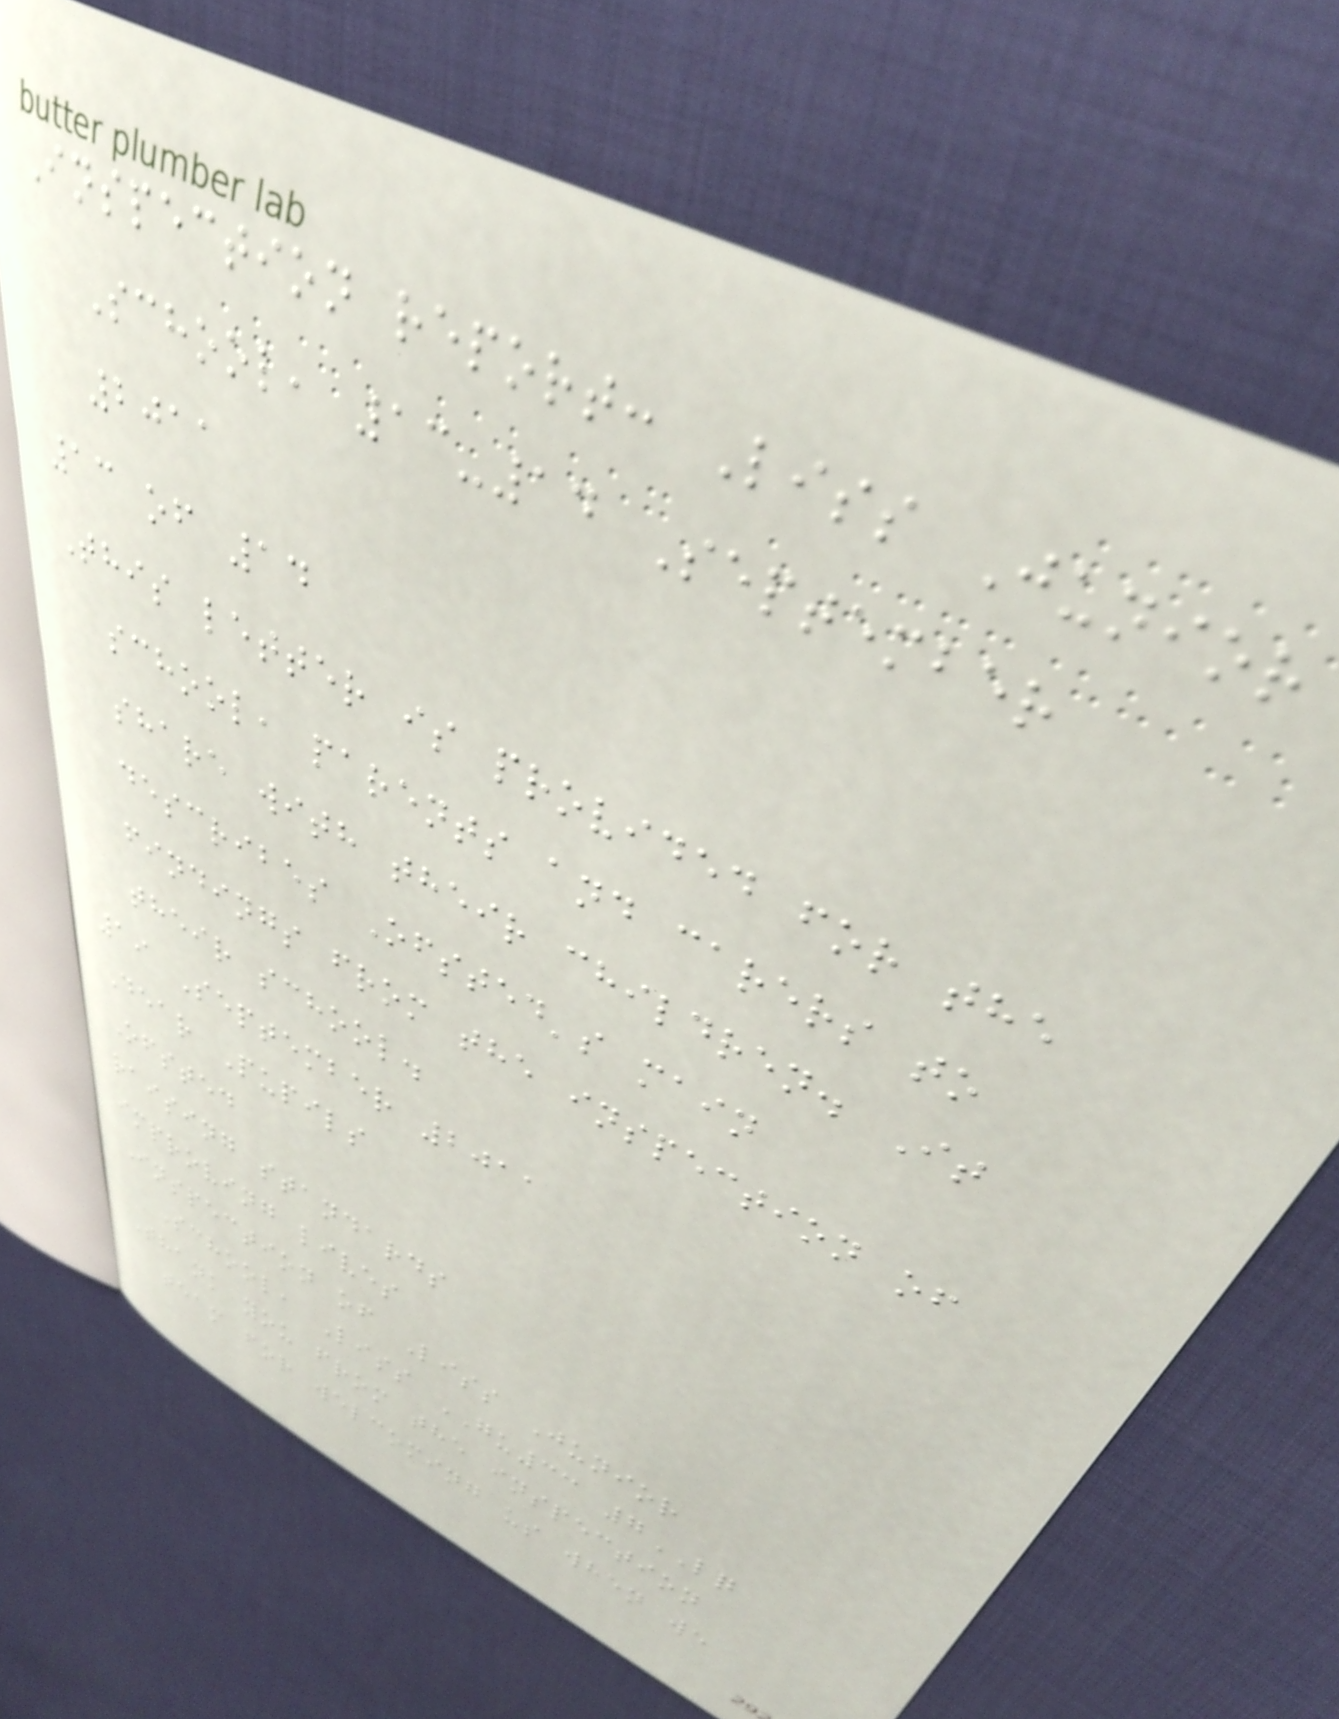Inspection report: Liss Junior
School, 13-14 September
2011
13 of 14
This letter is provided for the
school, parents and carers to
share with their children. It
describes Ofsted's main
findings from the inspection of
their school.
19 September 2011
Dear Pupils
Ofsted
raising standards
improving lives
Inspection of Liss Junior
School, Liss GU33 7LQ
Thank you from the inspection
team for welcoming us when we
